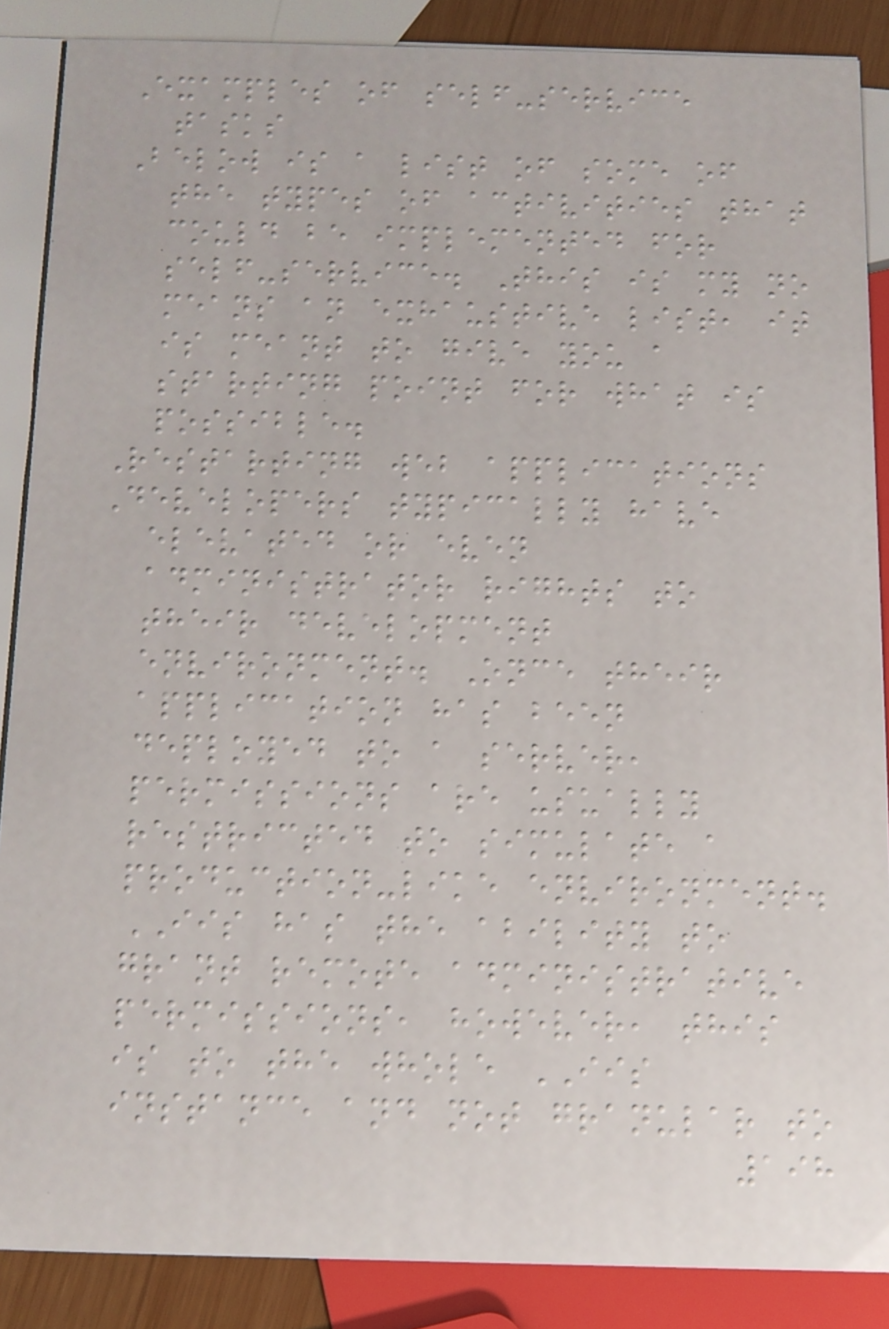Examples of self-service
tasks
Below is a list of some of
the types of activities that
could be implemented for
self-service. This is my no
means an exhaustive list, it
is meant to give you a
starting point for what is
possible.
Restarting web applications
Developers typically have
elevated or even
administrator rights to
their development
environment. Once their
application has been
deployed to a server,
permissions are usually
restricted to simulate a
production-like environment.
IIS has the ability to
grant remote administrative
permissions, however, this
is to the whole IIS
instance and not granular to
198
